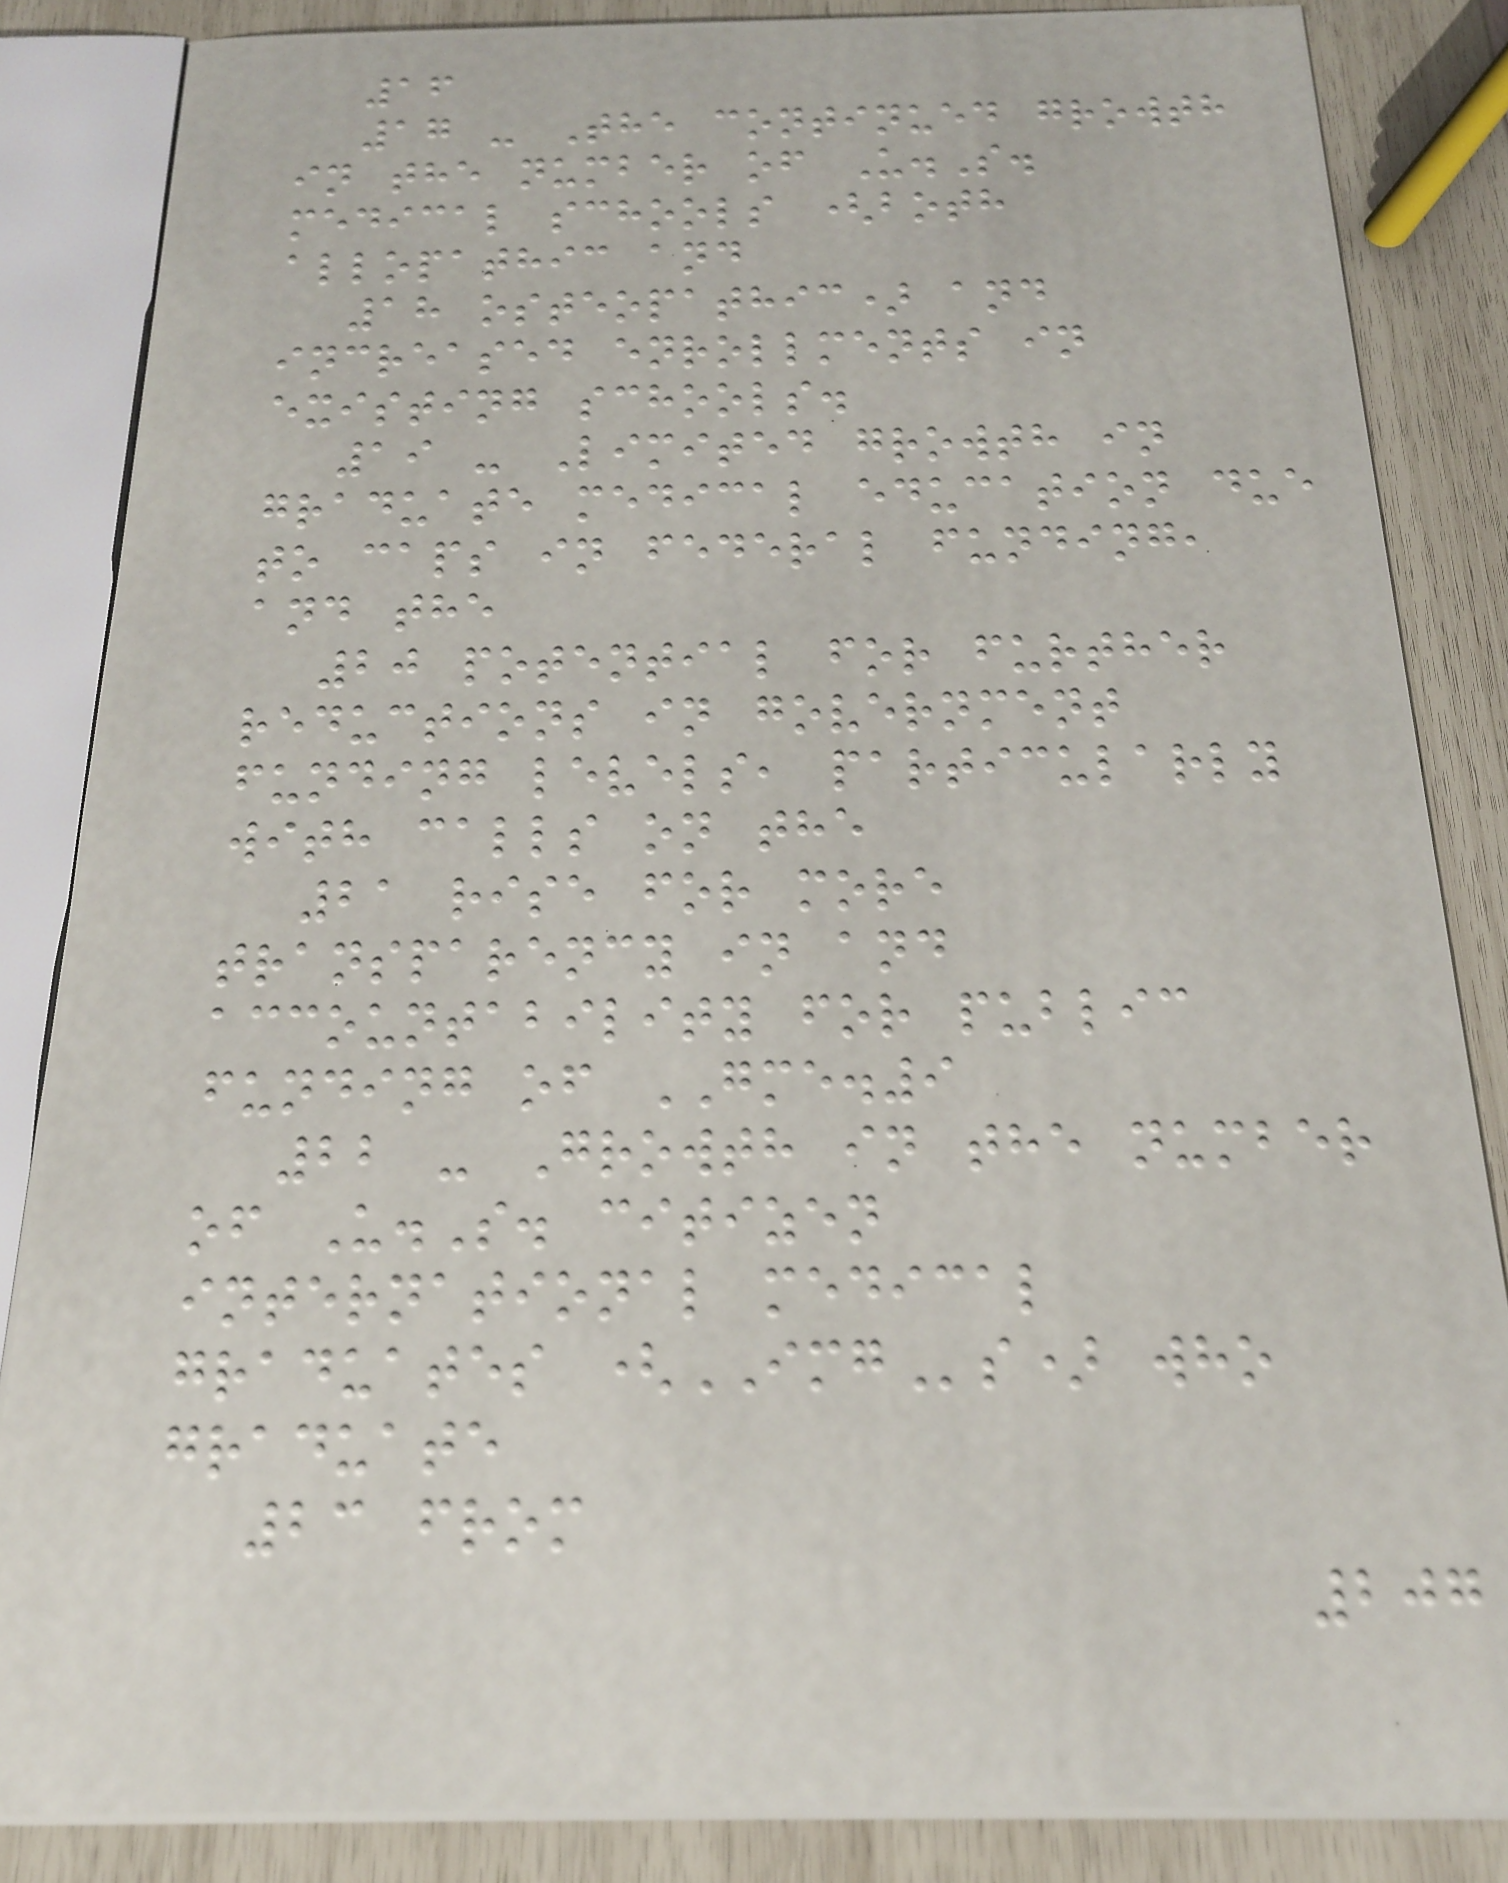16
17 - The continued growth
in the number of U.S.
medical schools (both
allopathic and
18 osteopathic) and
increased enrollments in
existing schools.
19 - Limited growth in
graduate medical education due
to caps in federal funding,
and the
20 potential for further
reductions in government
funding levels, particularly
with calls on the
21 rise for more
transparency in and
accountability for public
funding of GME.9
22 - Growth in the number
of U.S. citizen
international medical
graduates (IMGs) who
graduate
23 from
207
